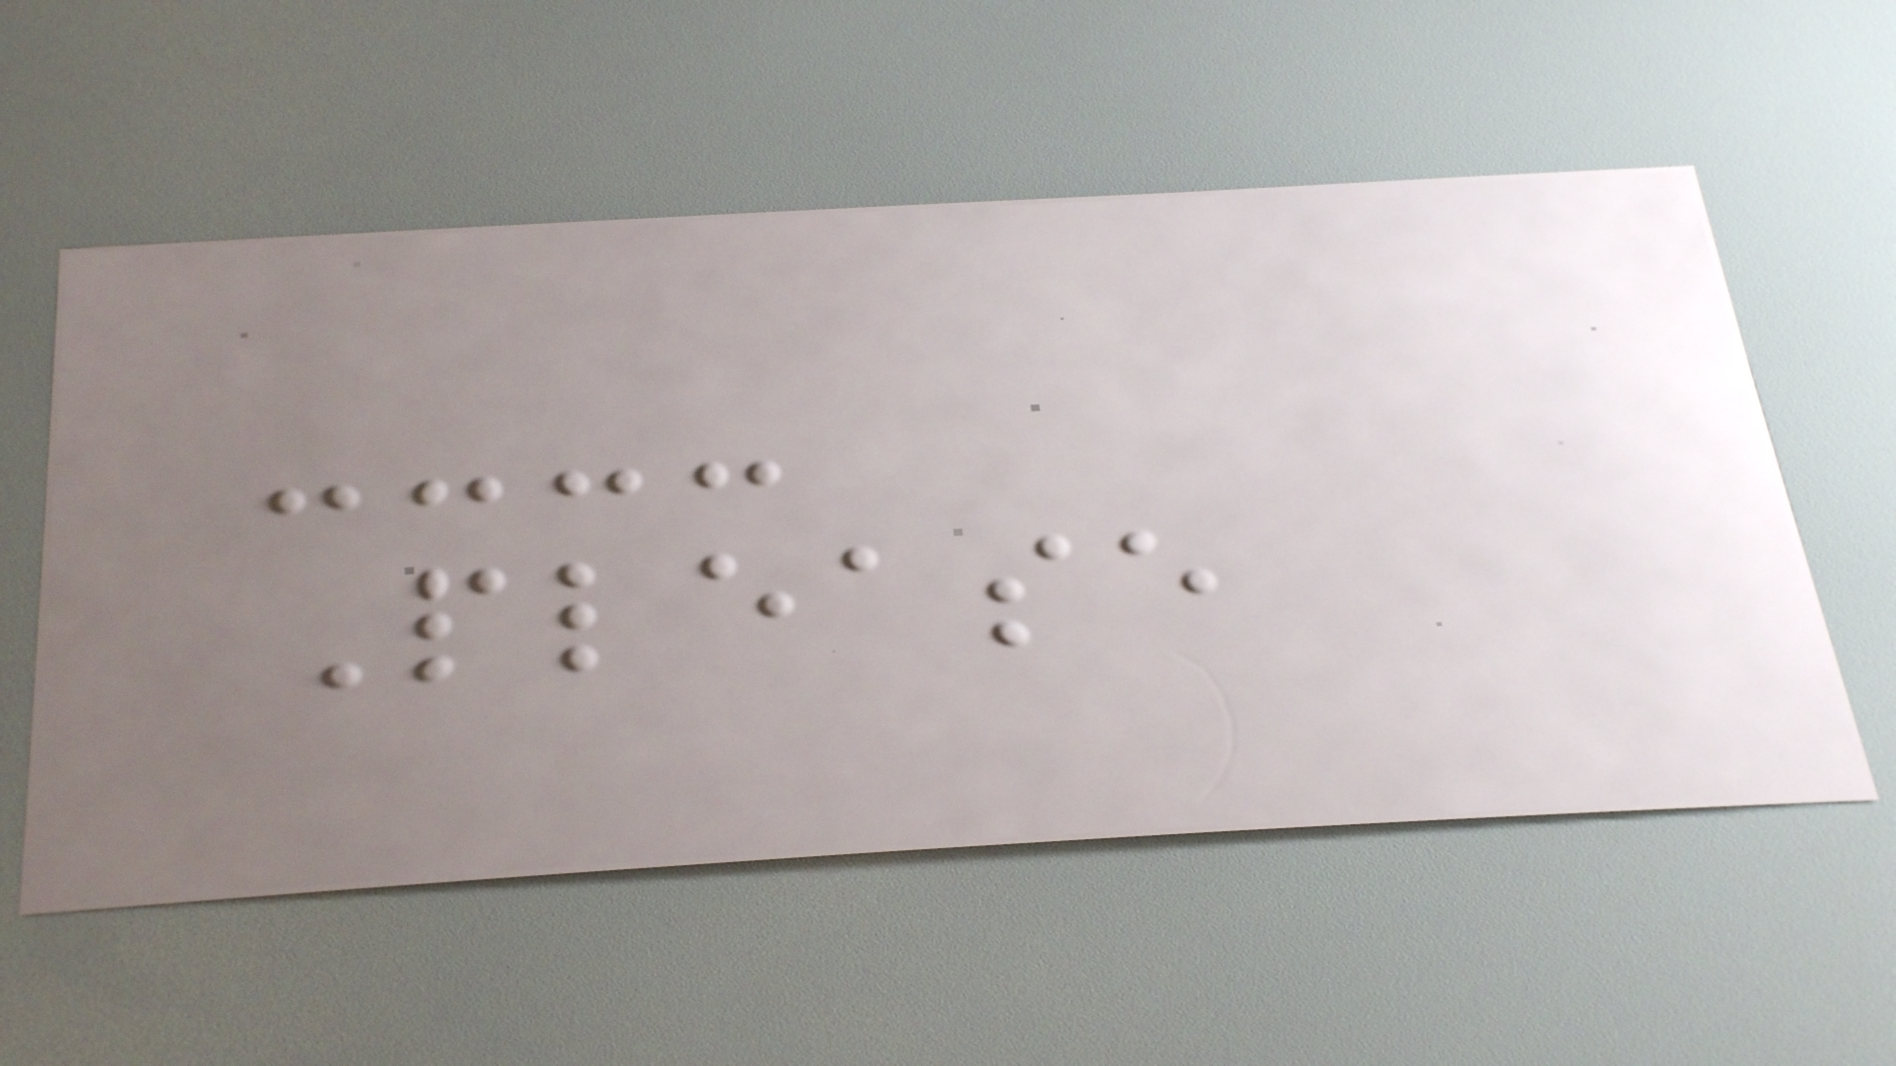Please
